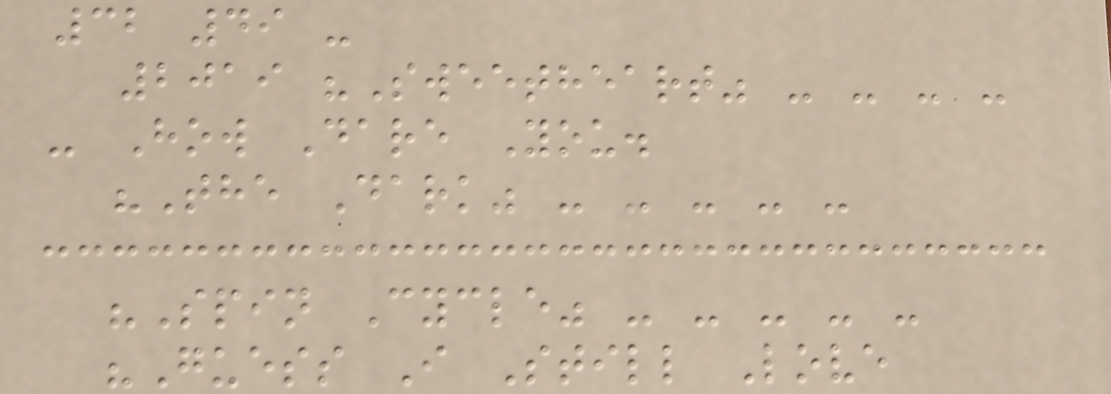32 49 -
2019 "Sweetheart" - - - -
- How Dare You.
"The Dark" - - - - -
"Spin Cycle" - - - - -
"Guess I Still Love
